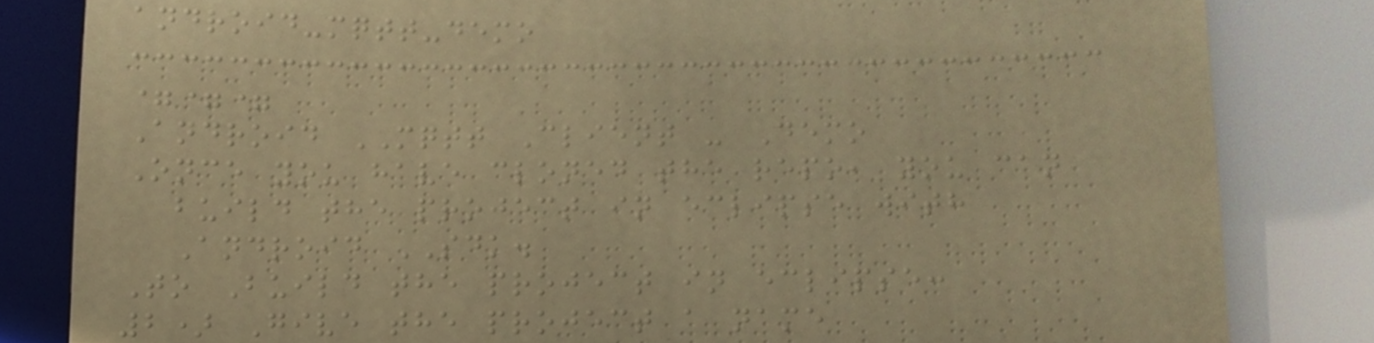android-mqtt-demo
===
Android MQTT Client - Demo
Once you have cloned the repo, you can
build the project in eclipse with
Android SDK.
To Build the project in eclipse:
2) Give the project a name
